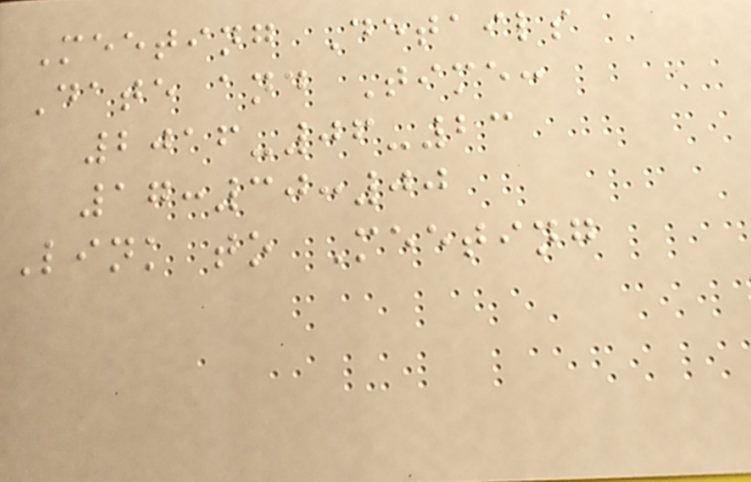Meeting Details
Date and Time:
2016-06-23
17:30:00
Link to Meeting
